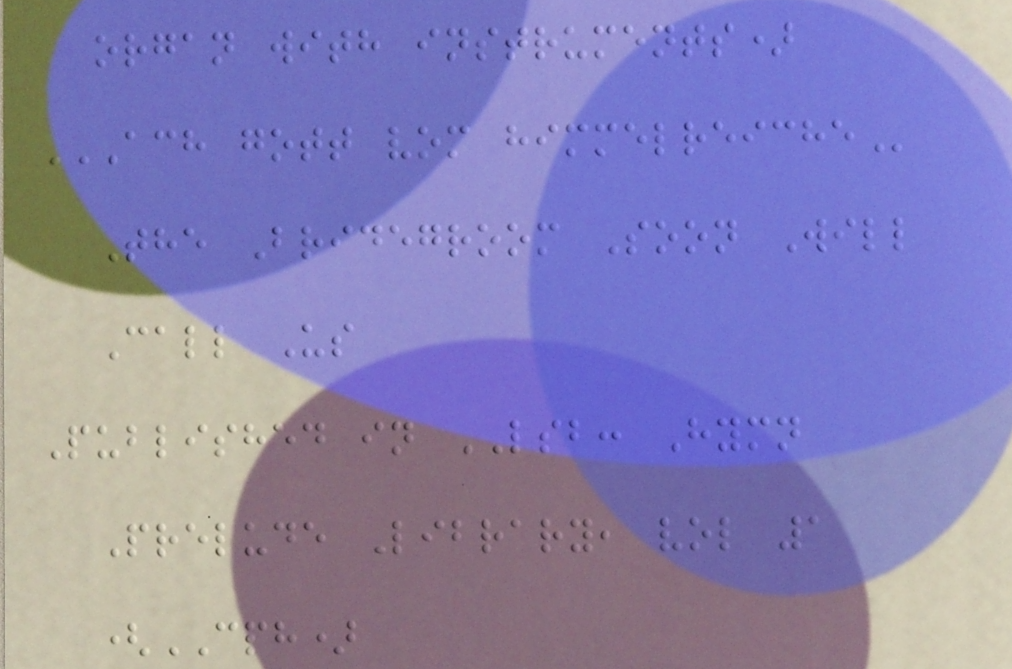organ with instruments)
ACH GOTT VOM HIMMELREICHE
The Bridegroom Soon Will
Call Us
Published in LSB: Hymn
Prelude Library, vol 1
(CPH)
